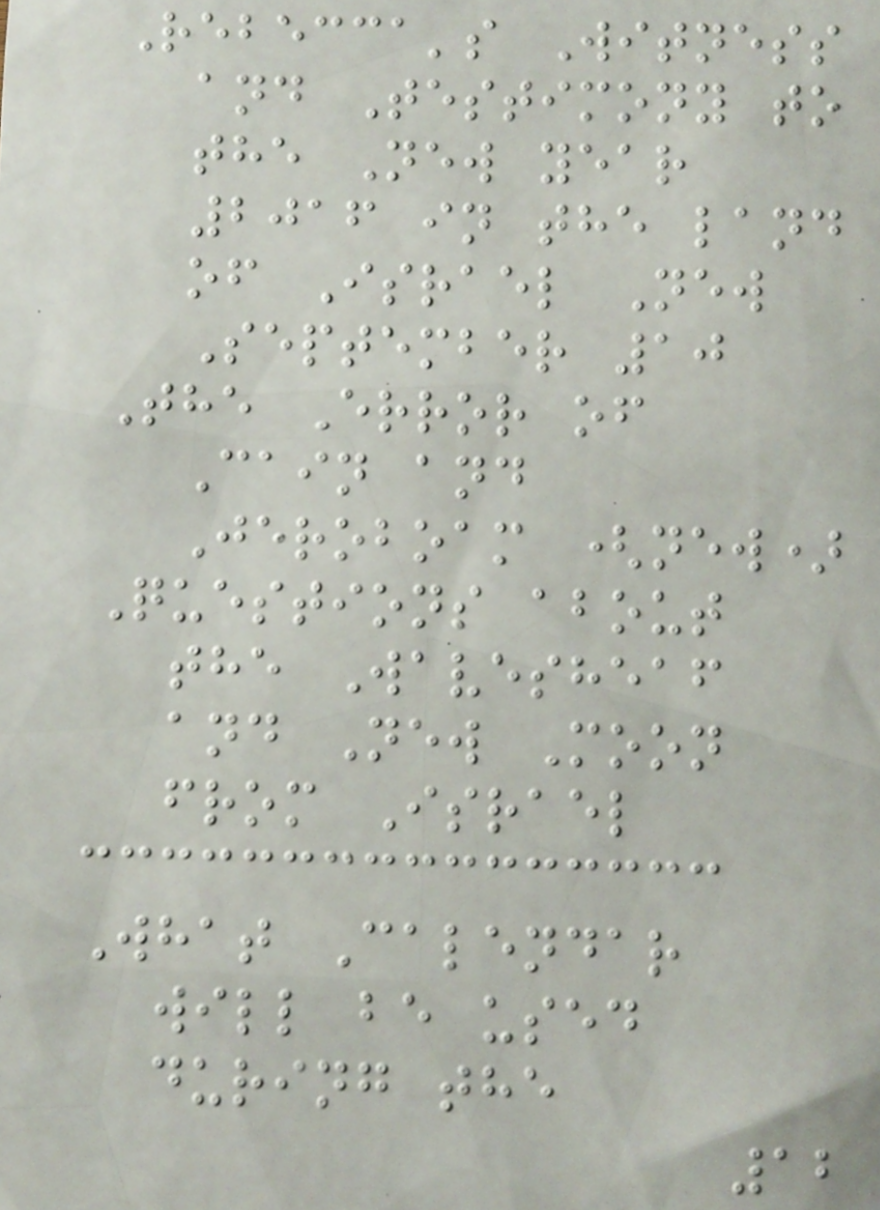Rebecca's Witness
and Testimony to
the New year
2016 in the land
of Israel New
September 10
The Error of
Cain and
Jeroboam (new)
Questions about
the Wavesheaf
and New Moon
from Israel
What Calendar
will be used
during the
12
